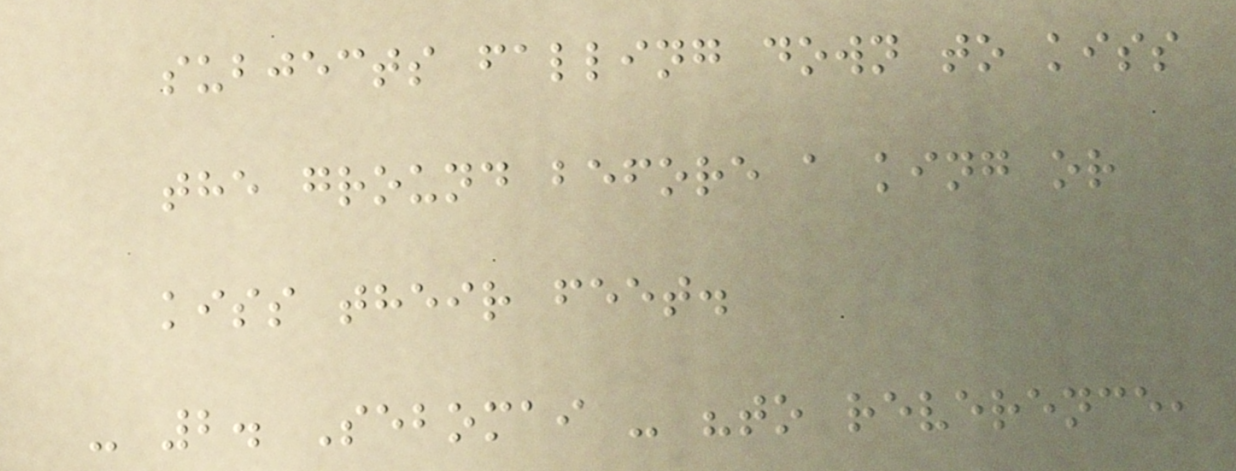subjects falling down to kiss
the ground before a king or
kiss their feet.
- 2. Sebomai - "to reverence,
